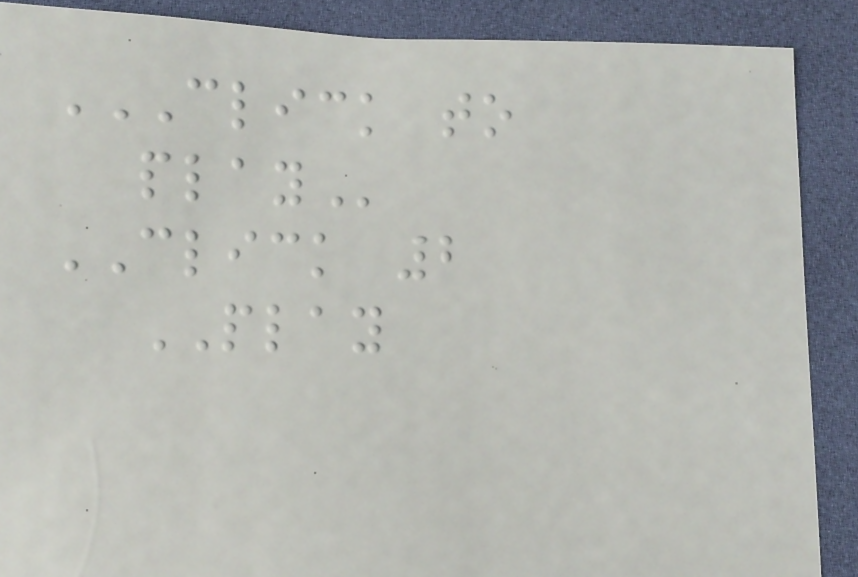CLICK TO
PLAY
CLICK 2
PLAY
